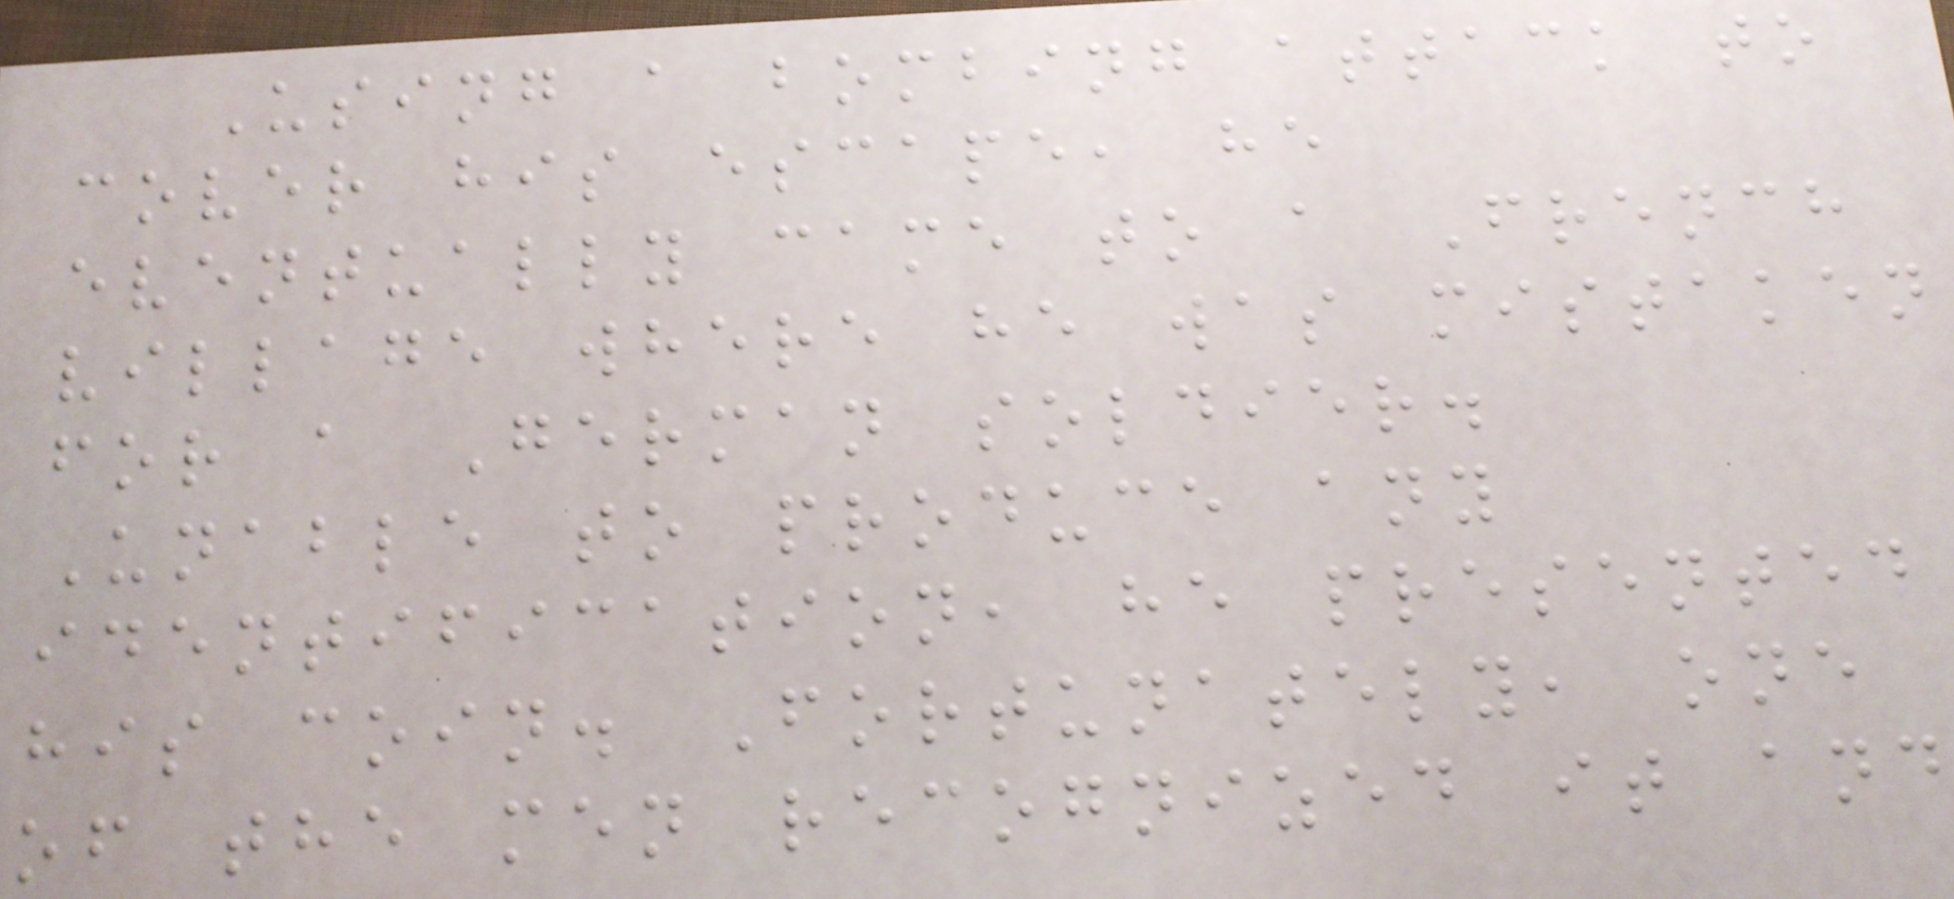Using a bombing attack to
cover his escape, he
eventually came to a French
village where he was mistaken
for a German soldier.
Unable to produce any
identification, he presented
his coin. Fortunately, one
of the men recognized it and
